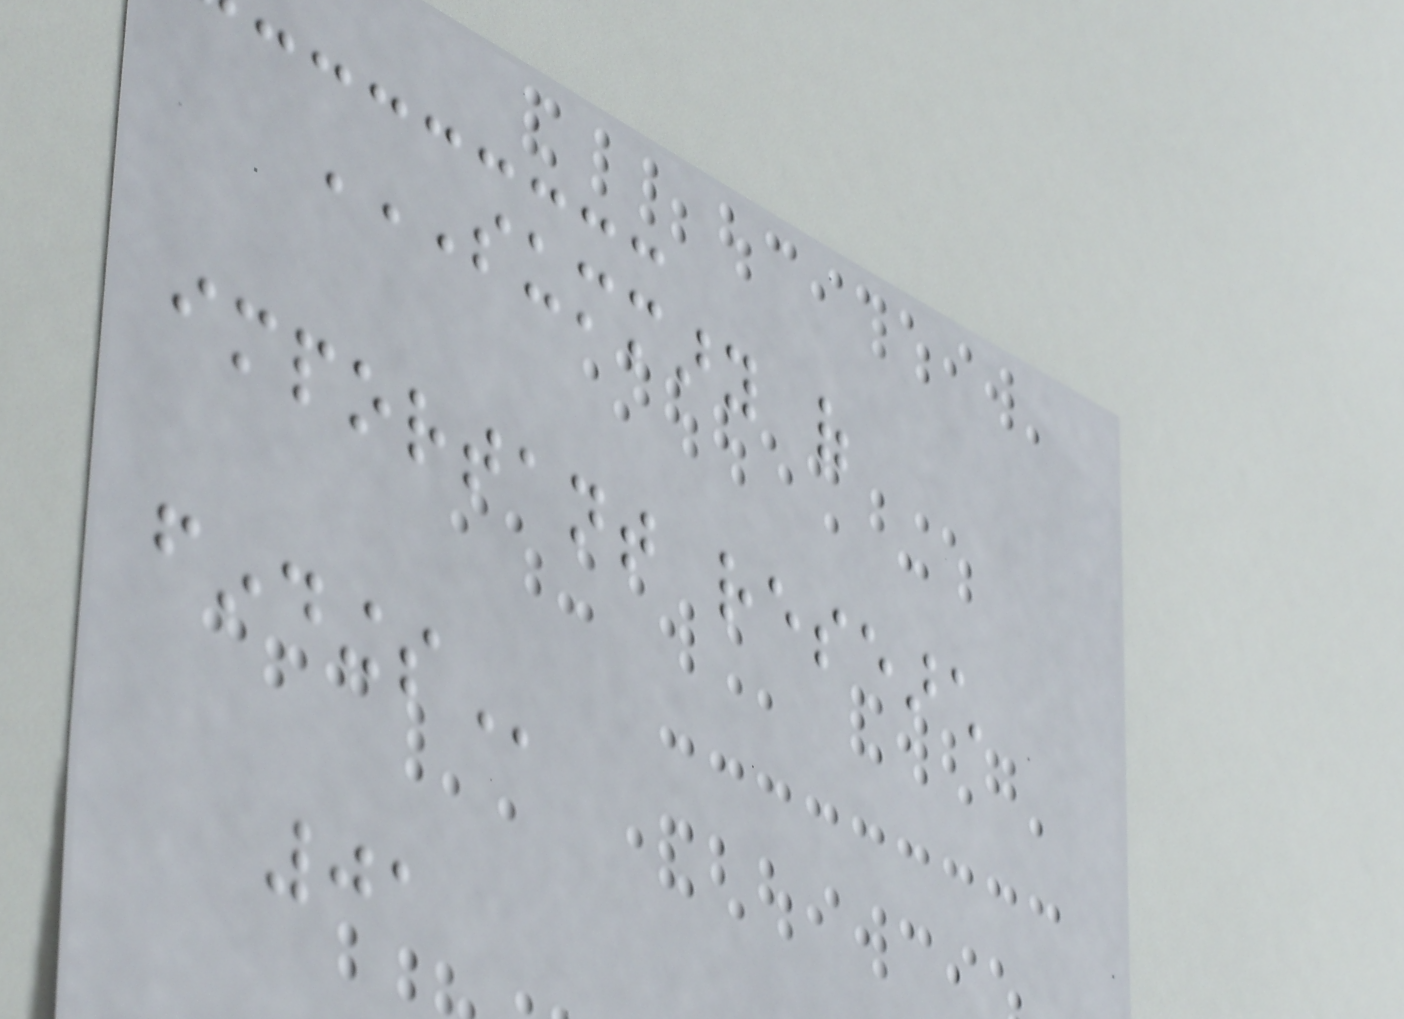SUMMARY OF
IMPORTANT RESEARCH
FINDINGS
01
